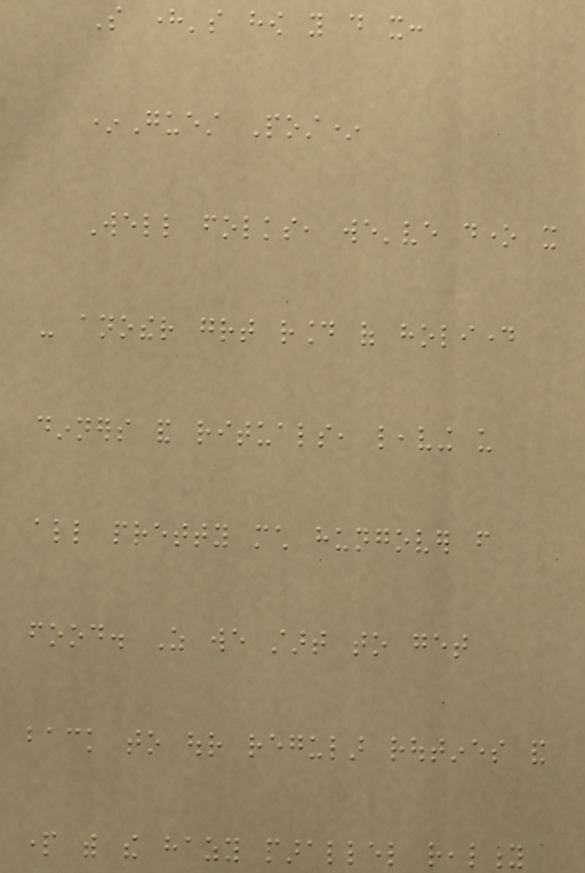So here's how you do it:
*Guest Post*
Well folks, we've done it
- another great round of holiday
dinners and rituals, leaving us
all pretty much hungover from
food. As we start to get
back to our regular routines and
part with the hazy parallel reality
